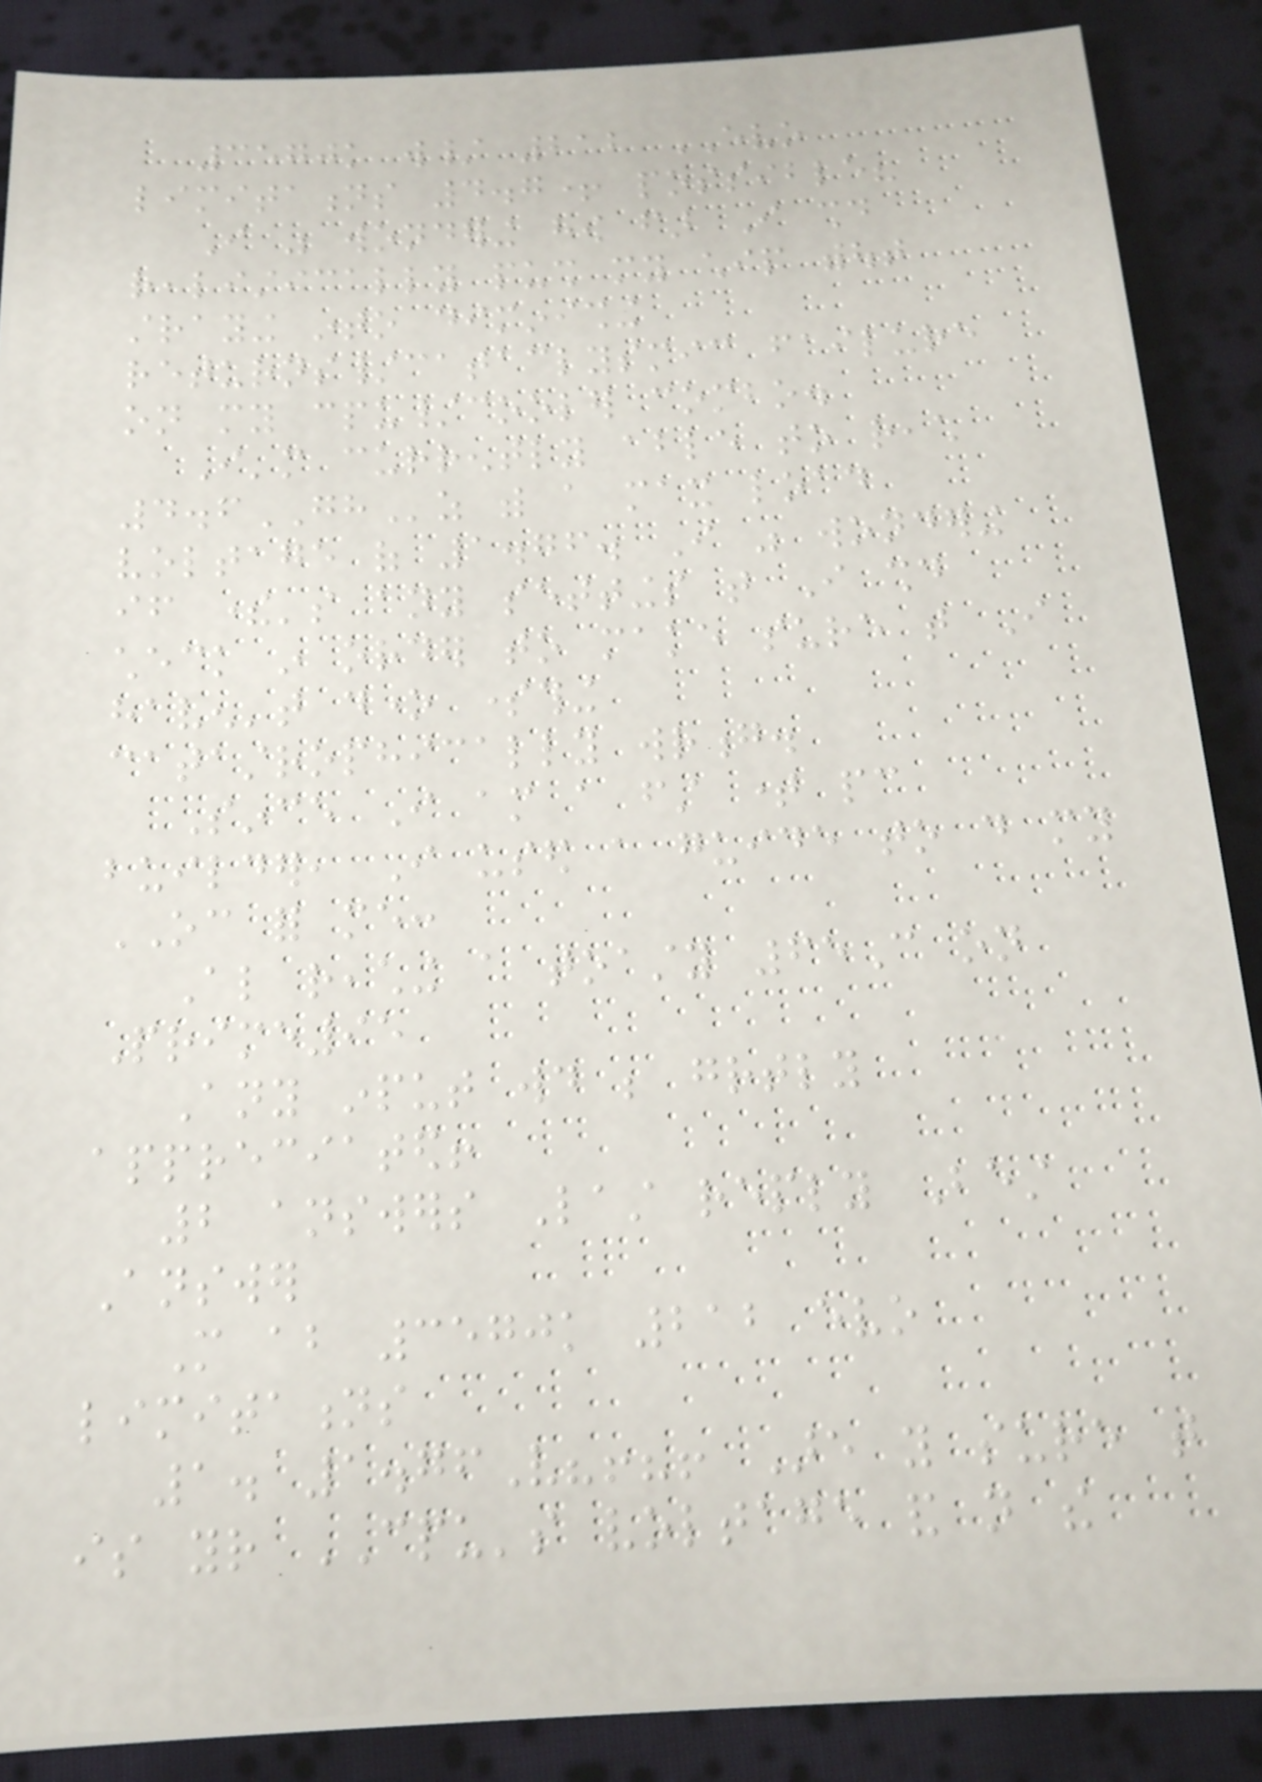3570k w/ 212 EVO
limitations 4.7+ possible?
I was wondering how far I should
realistically push my chip without
straying into diminishing
returns/cataclysmic failure
on my cpu/cooler combo.
I'm currently able to reach
4.6GHz with a max load
voltage of 1.76. I was wondering
if there's any settings that I should
check in order to make sure that I
haven't done something
catastrophically wrong.
Since I am a first time pc
builder, I used a guide to do my
OC for me:
Also reaching a toasty 65C on
Prime95
Any input would be greatly
appreciated!
2 answers Last reply Best
Answer
More about 3570k 212 evo
limitations
1. 1.76V?!?! Are you sure that
is your CPU's voltage and not the
